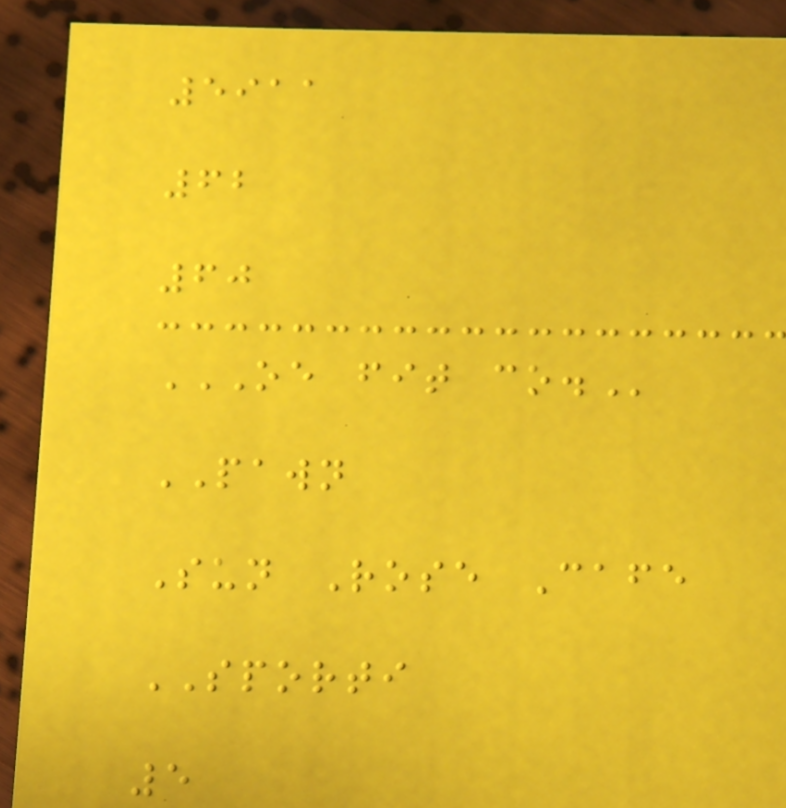5911
62
60
OE FIT CO.
PAWN
Sun Rose Cafe
SPORTI
5
